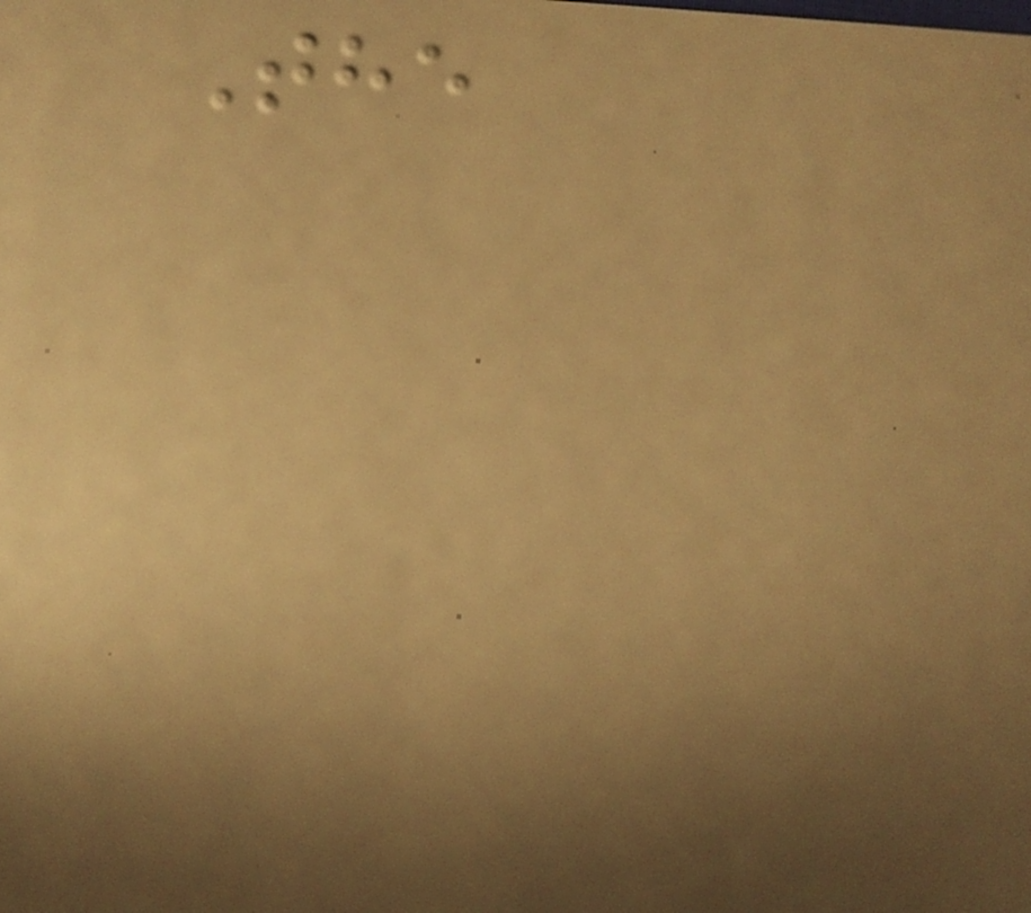The
